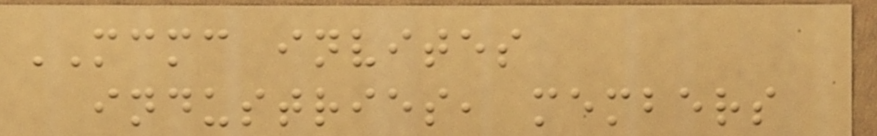MCMC invites
industries, members
